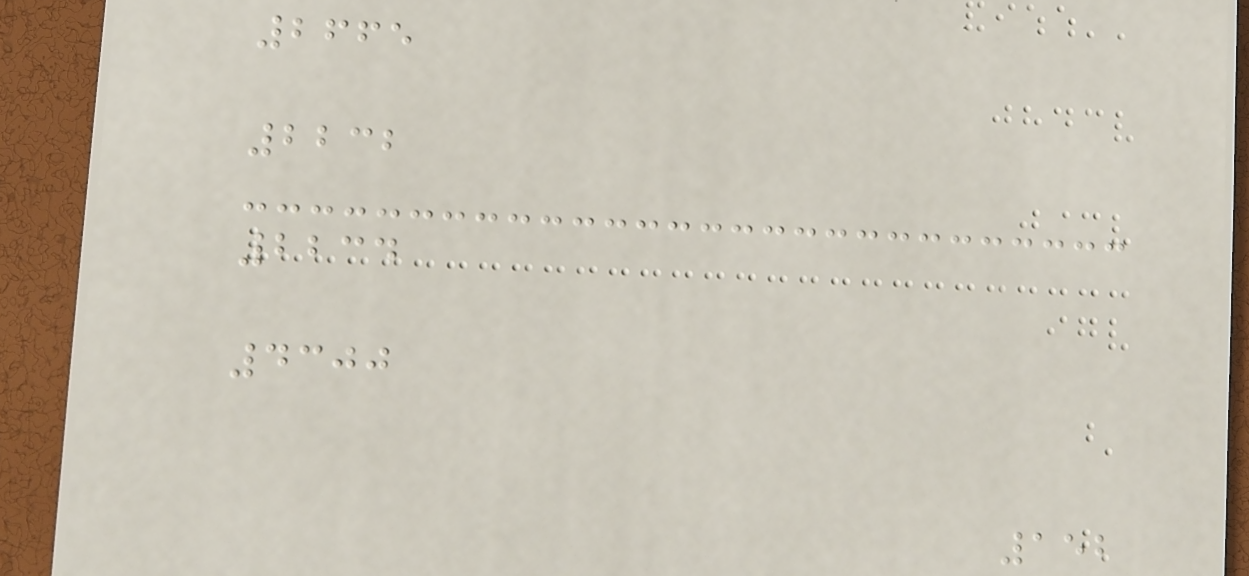2665
2232
2234
4300
152
